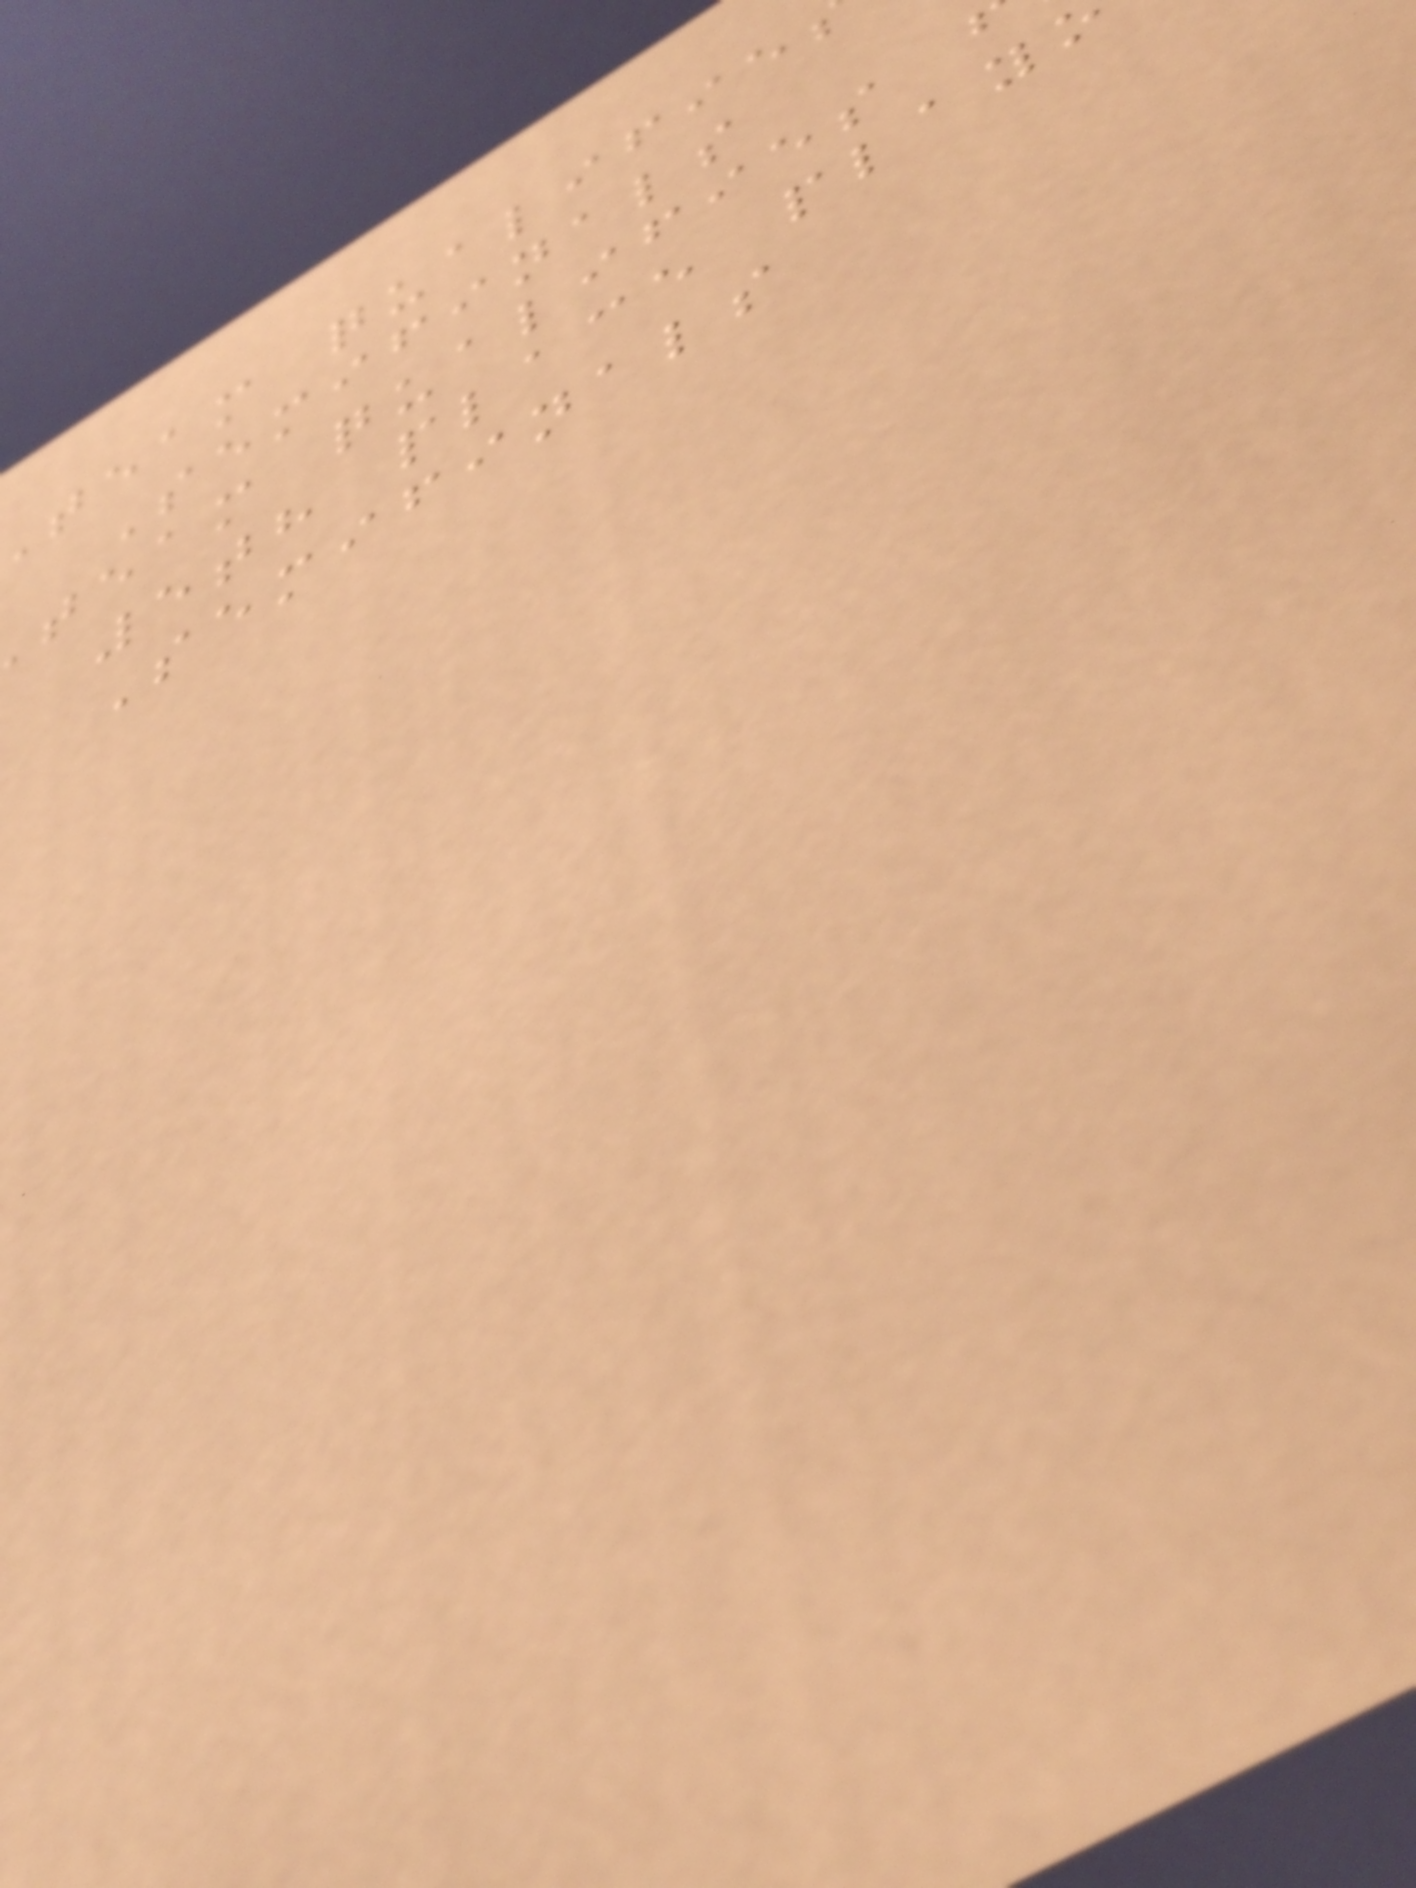team qualifie
Semifinals
team qualifies
5th place play
Semifinals
